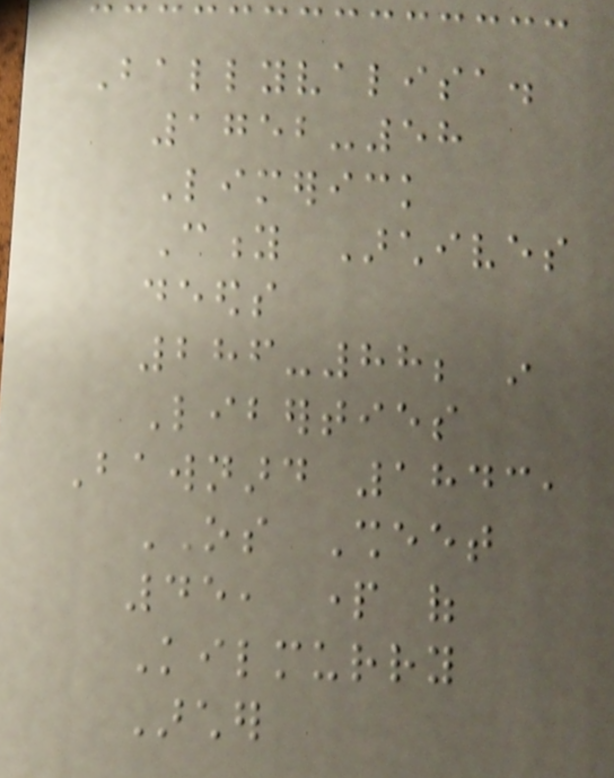Ballyvalisa.
1752-58
Limerick
City Archives
deeds
286-88; in
Liberties
Bawnard 1843,
OS Sheet
45, part of
Kilmurry
Archer
